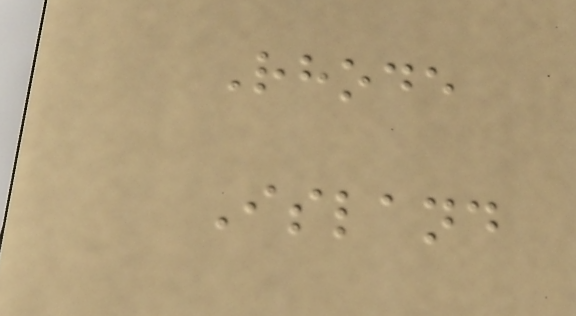Rhode
Island
